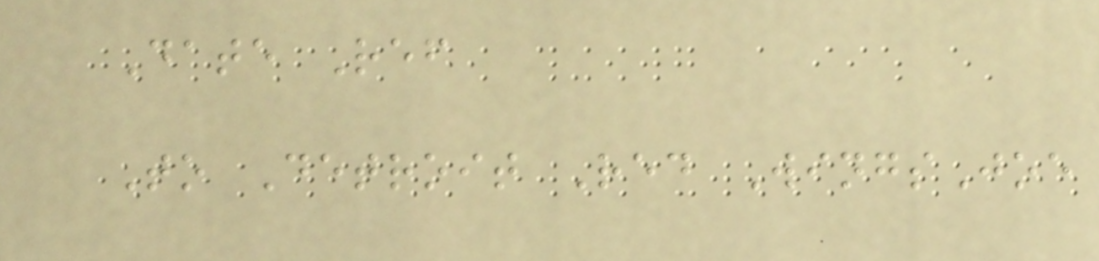Date Ref
To Detroit Red WingsJoe
